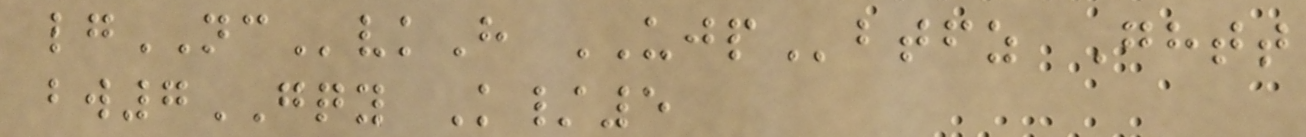lgNCvkH UJPbtfz Ghtt
bw7GQY K/5
